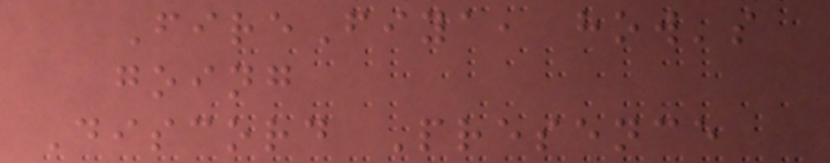FireFiya, how's
going
Discord Presence
